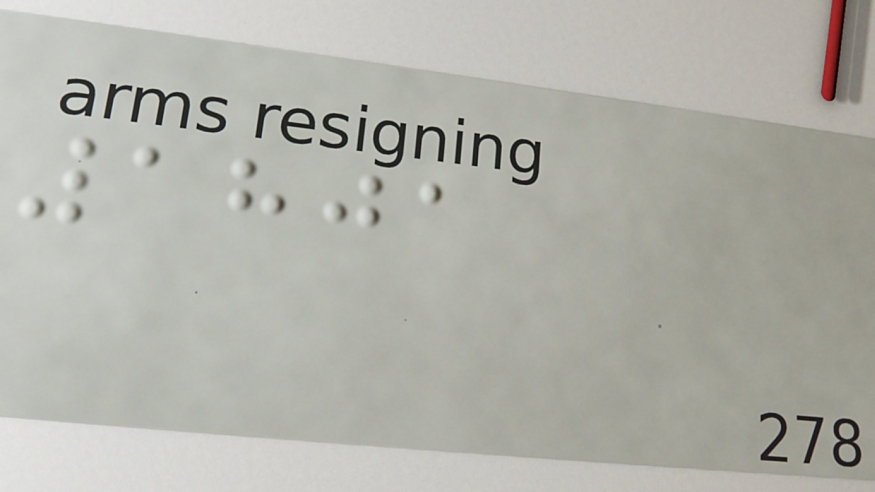1801
